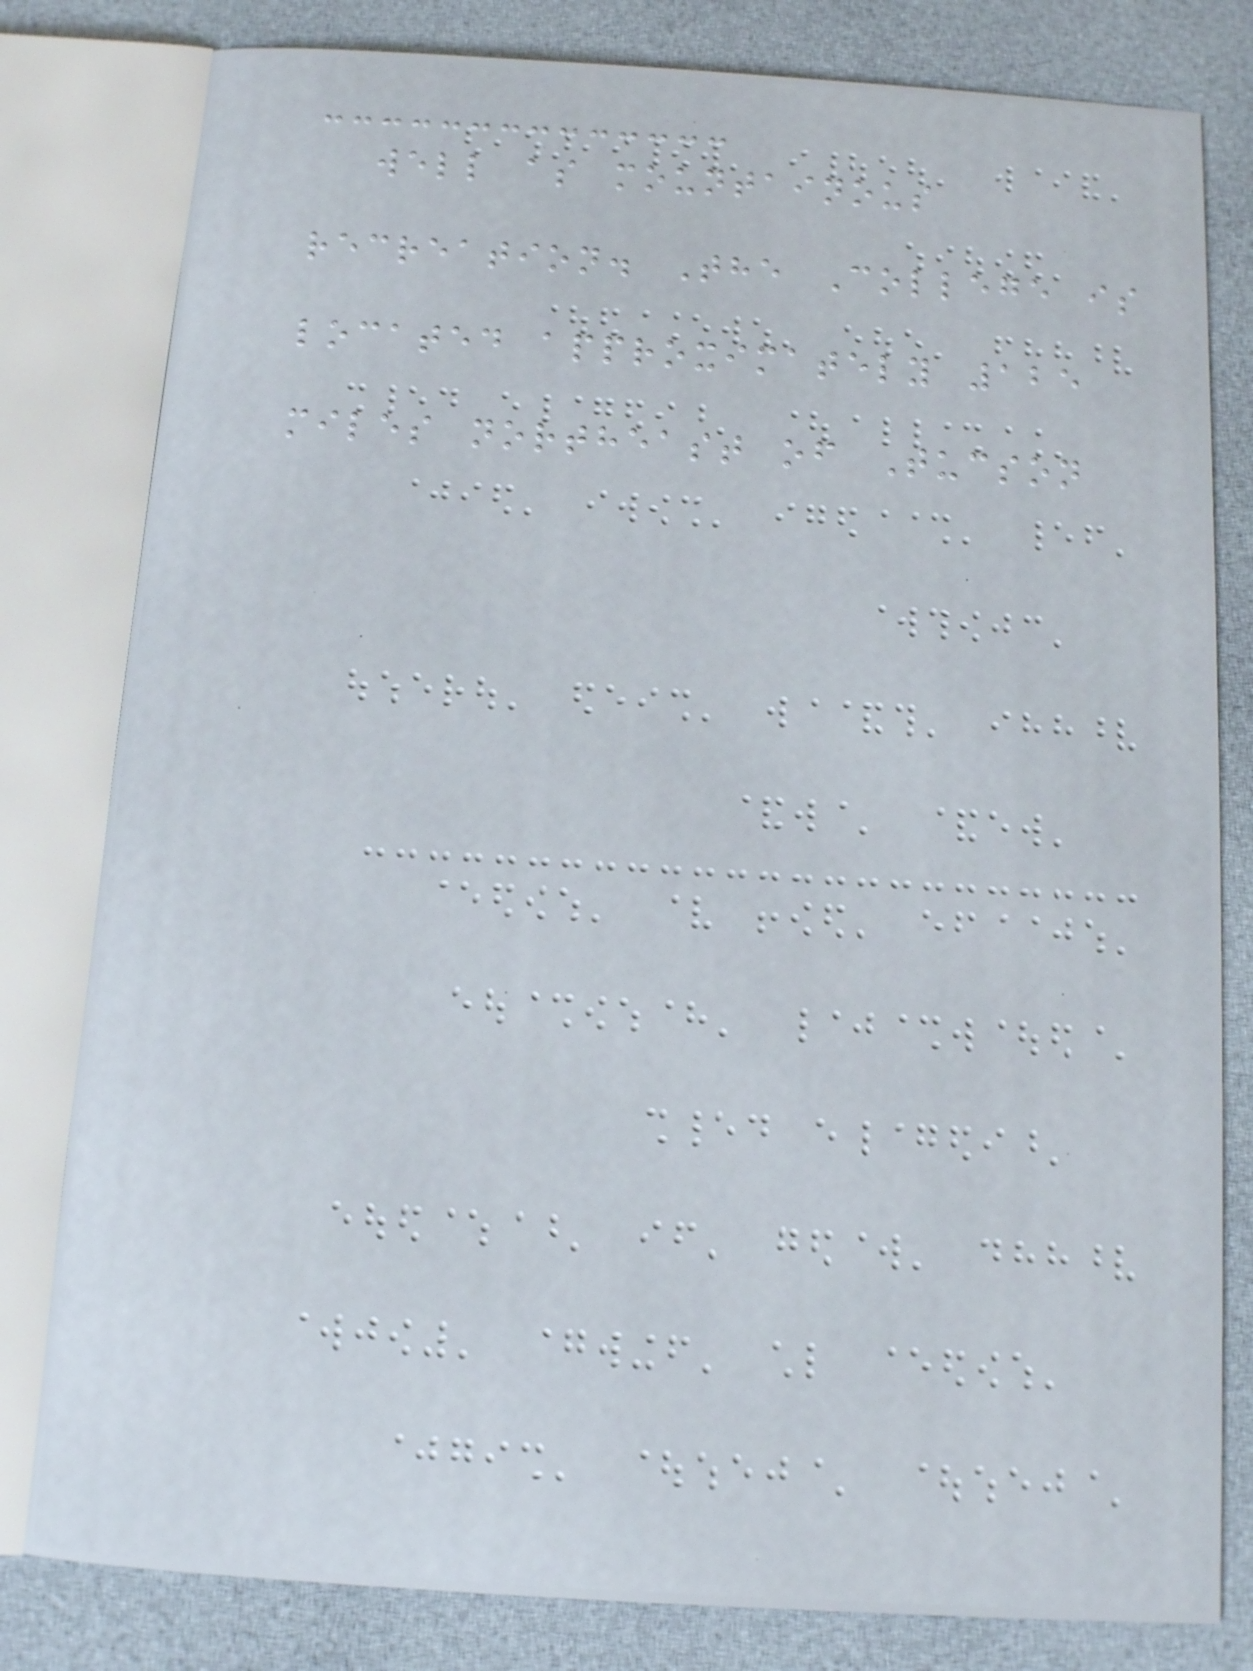well as mountainous
recreation. The College is
located approximately 125
miles northeast of Tucson
